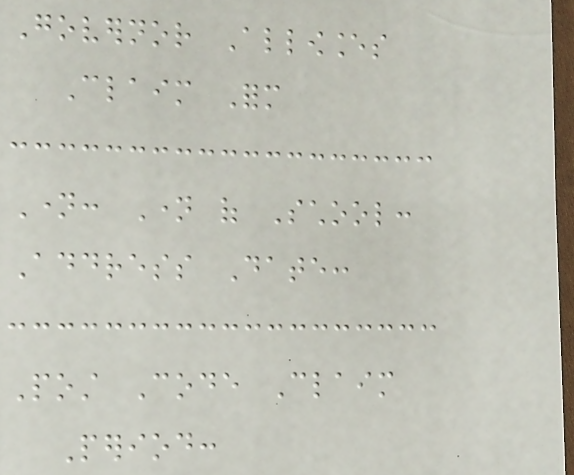Governor Allowances
Claim Form
Name: Name of School:
Address Date:
Post Code Claim
Period:
